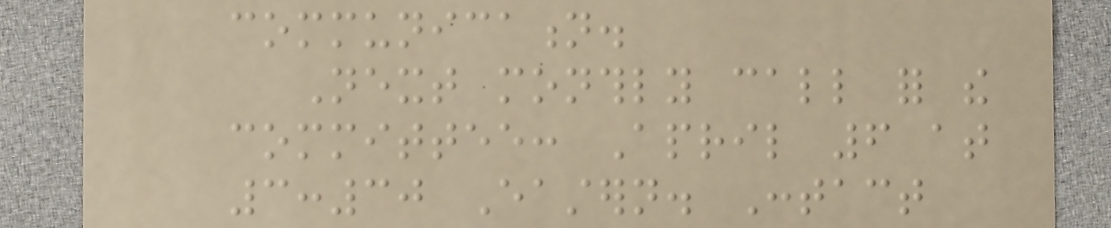communication.
Next monthly call for the
committee: April 6 at
3:30 Eastern. Contact
